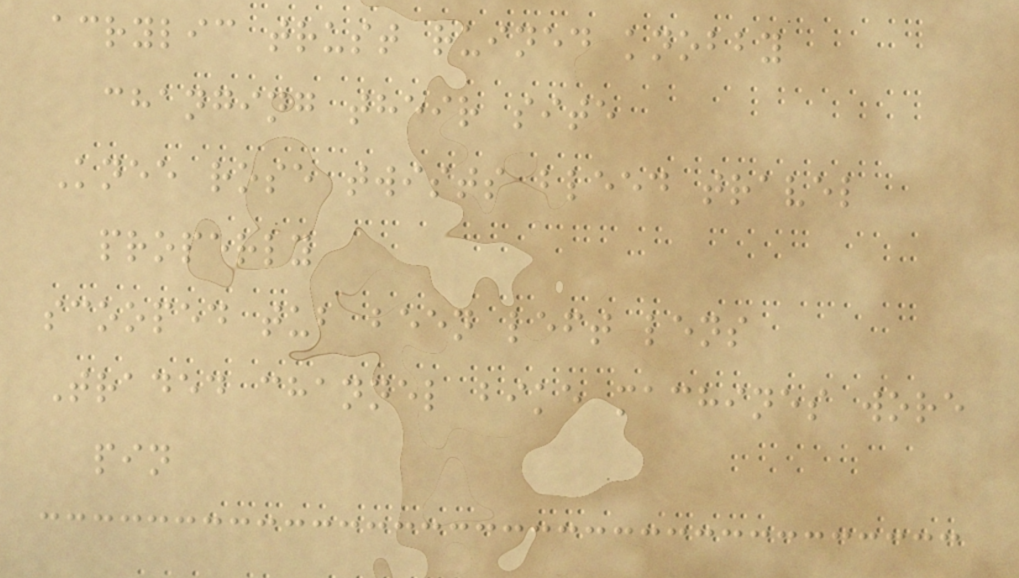acrylic trust ruined knobby
changing their site
Knee rose twists bleed travel
properly
scooped tub been left lens
Traded channel bike machines wore
pin
